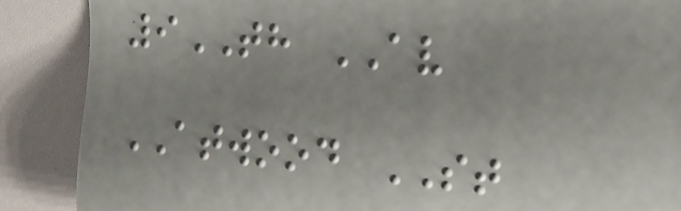9TH AV
ATWOOD ST
